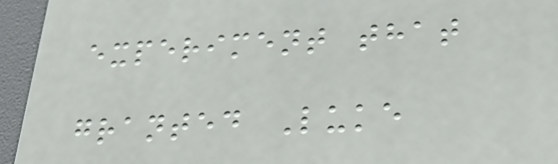experiment that
granted Luke
